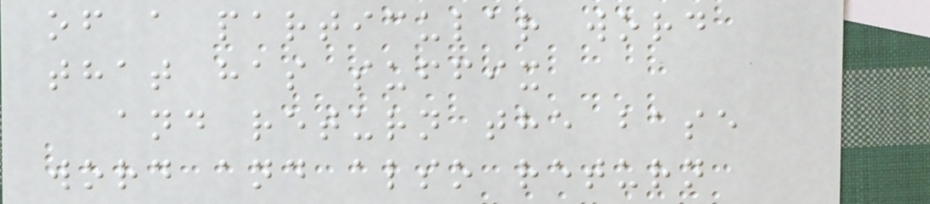of a particular word
that has suffix
and return the base
word and also return
